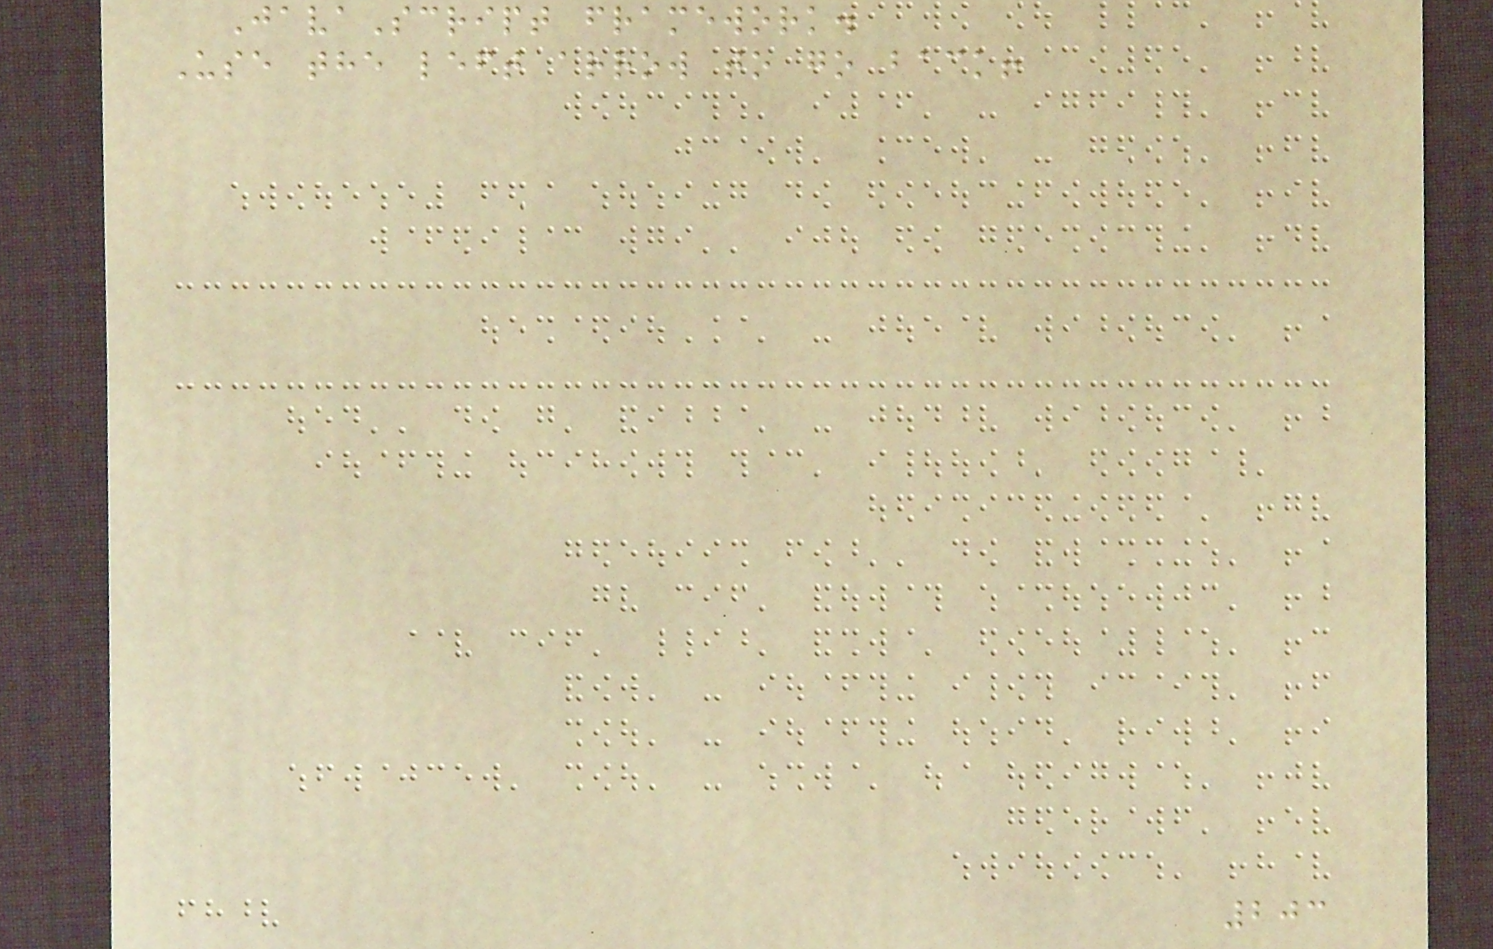JavaScript framework.
Use the left arrow to go back!
203
